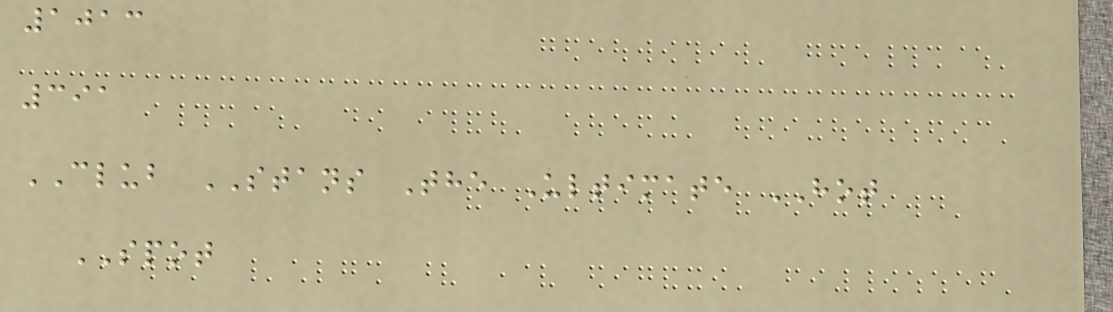1013
391
CLUB STANS The Ultimate HOT
SPOT
